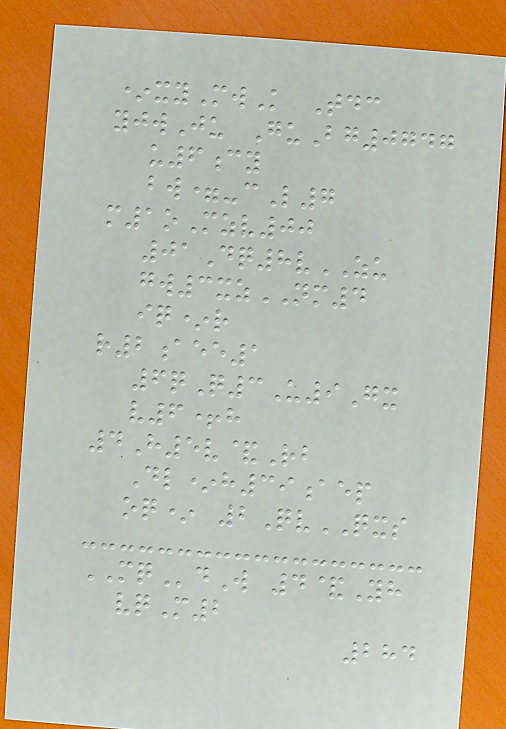*xyMwK Tdc
yjwJu GuBg0747
u6cy
bw=-cL7
m1oMzv00
01Dq8vZU
gw3xzNM4
iq*r
r2aee1
6qQ3U9Gx
v6+h
4H5v&Rb
Dl*h39aep
oq* 2QvQXS
MQdW 4&Yh
vqM2
284
